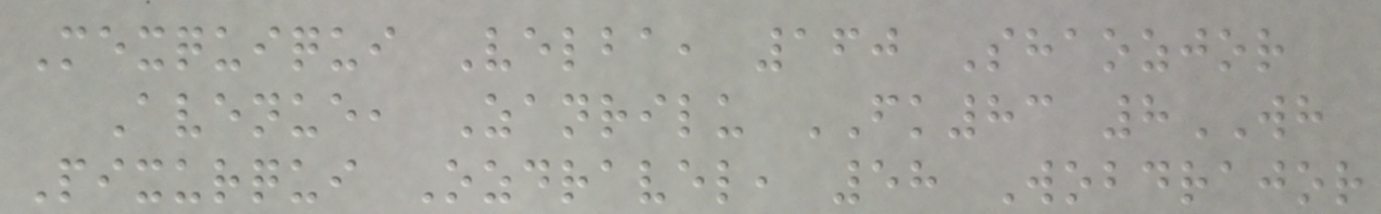Mexquiqui Velba, 160 Shaozjor
Avenue, Zanrilu FK83 8WH
Pixurqui Ozdravel, 58 Wobdrajor
